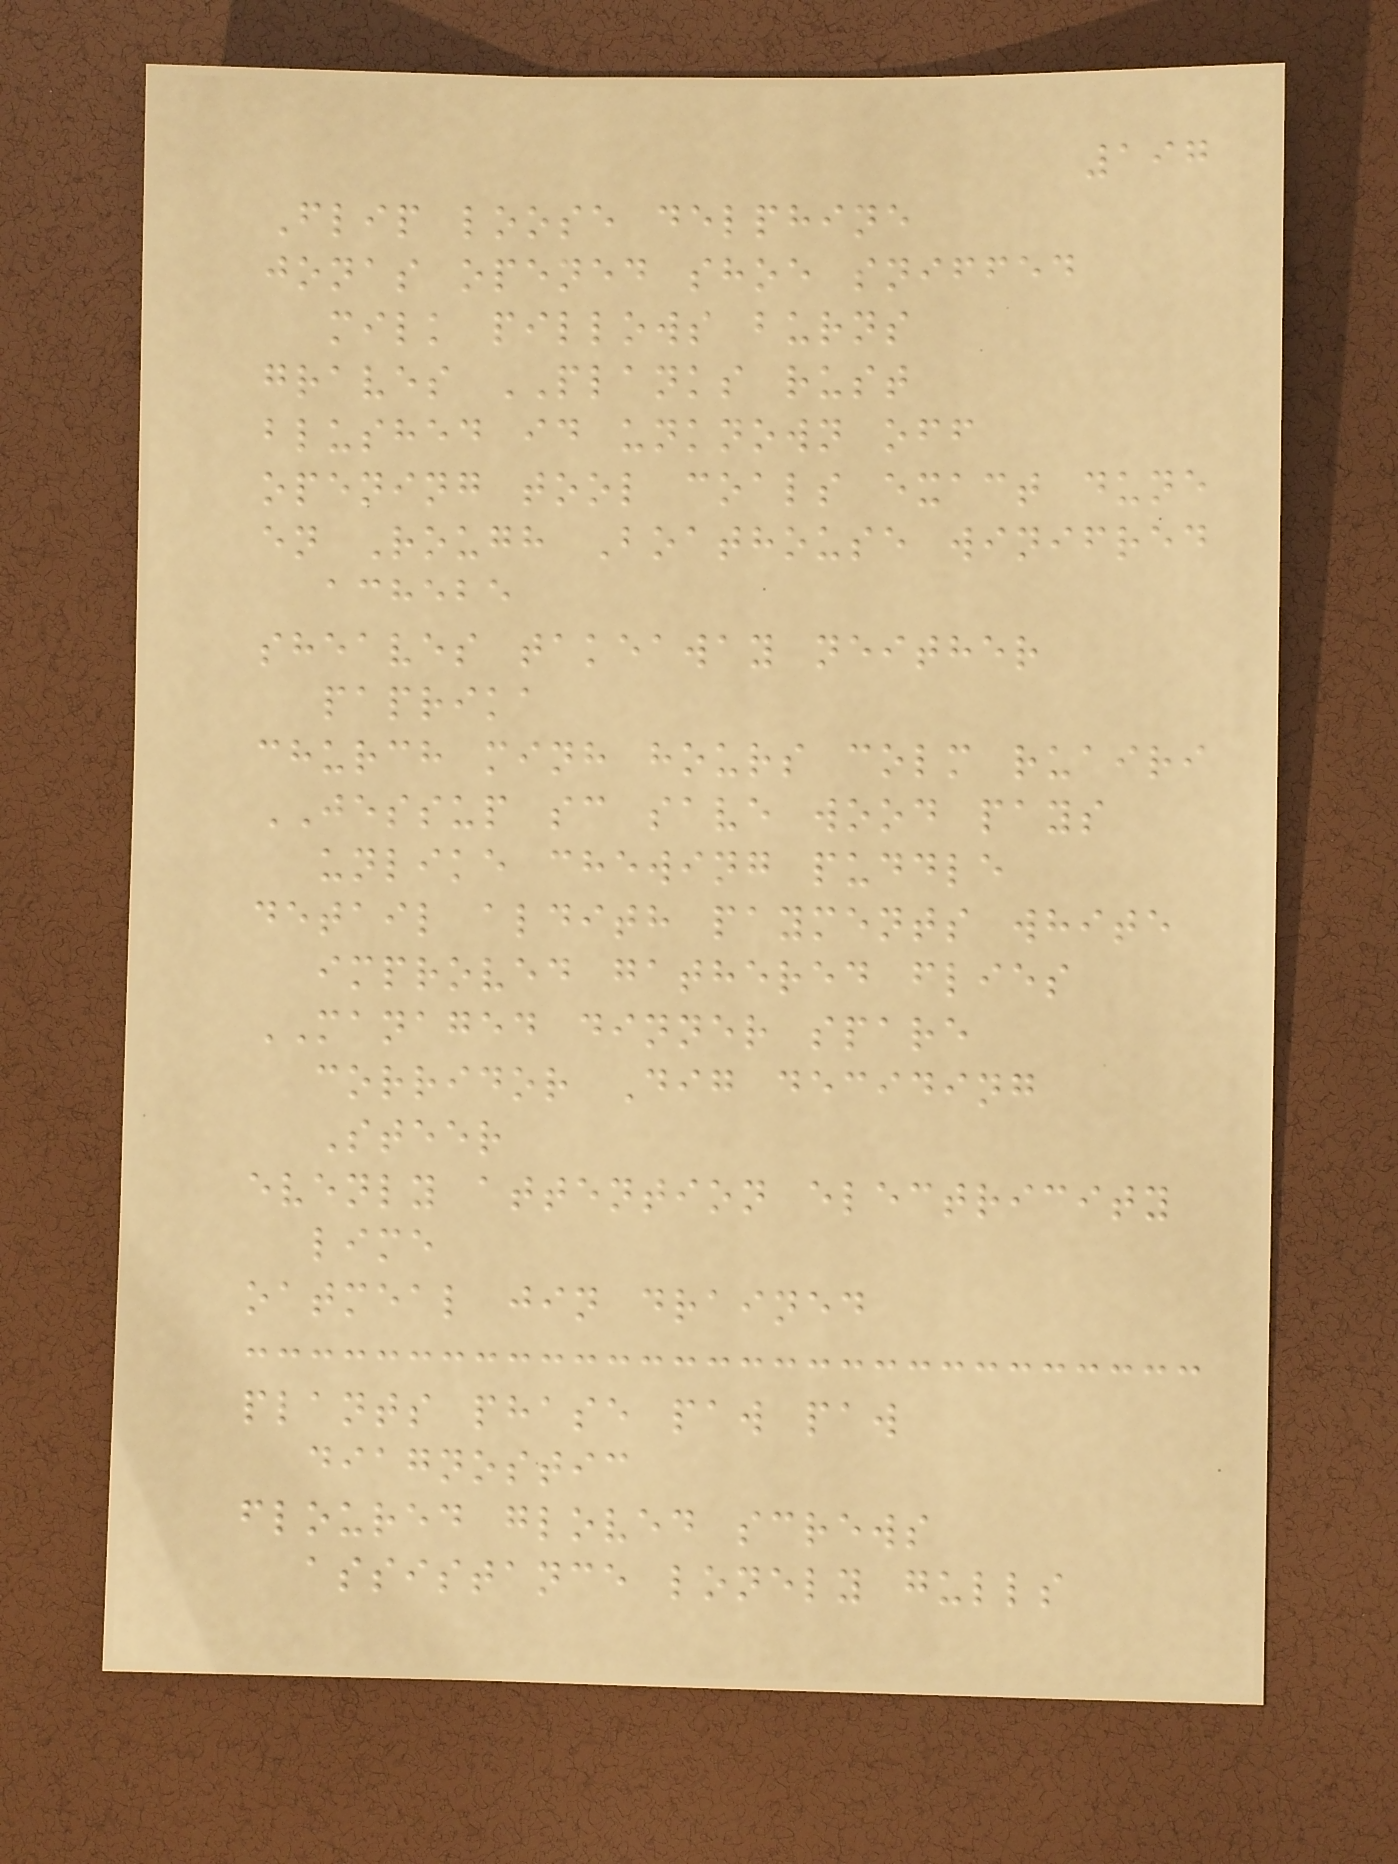197
Flip loose delphine
jonas opened shoe sniffed
milk pillows burns
graves PLANKS rust
blushed id unknown off
opening tool coals exact dune
en Rough Boathouse winifred
achebe
sheaves takeaway neither
paprika
church minh hours colm ruairi
JESSUP sc save wood pays
unlike chewing puddle
detail aldith payments white
improved gathered flies
MANAGED dinner spare
corridor Dig deciding
Steer
evenly attention electricity
lime
oatmeal jin drained
plants phase paw paw
diagnostic
floured gloved screws
assistance lonely gulls
